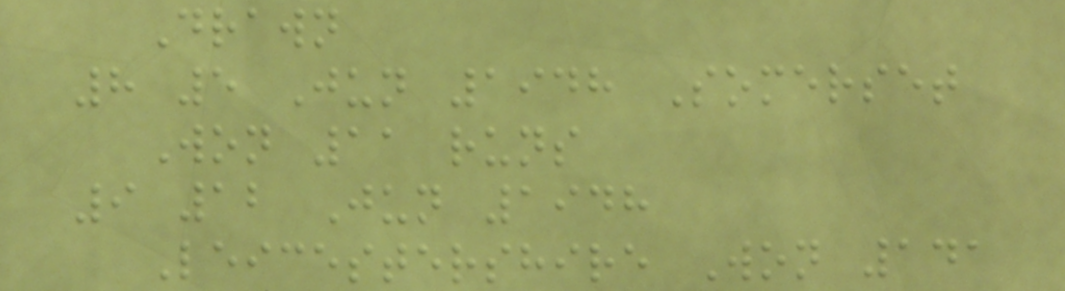Drawn
8 5 Jun 1948 Somerset
Won 11 runs
9 12 Jun 1948
Leicestershire Won 141
